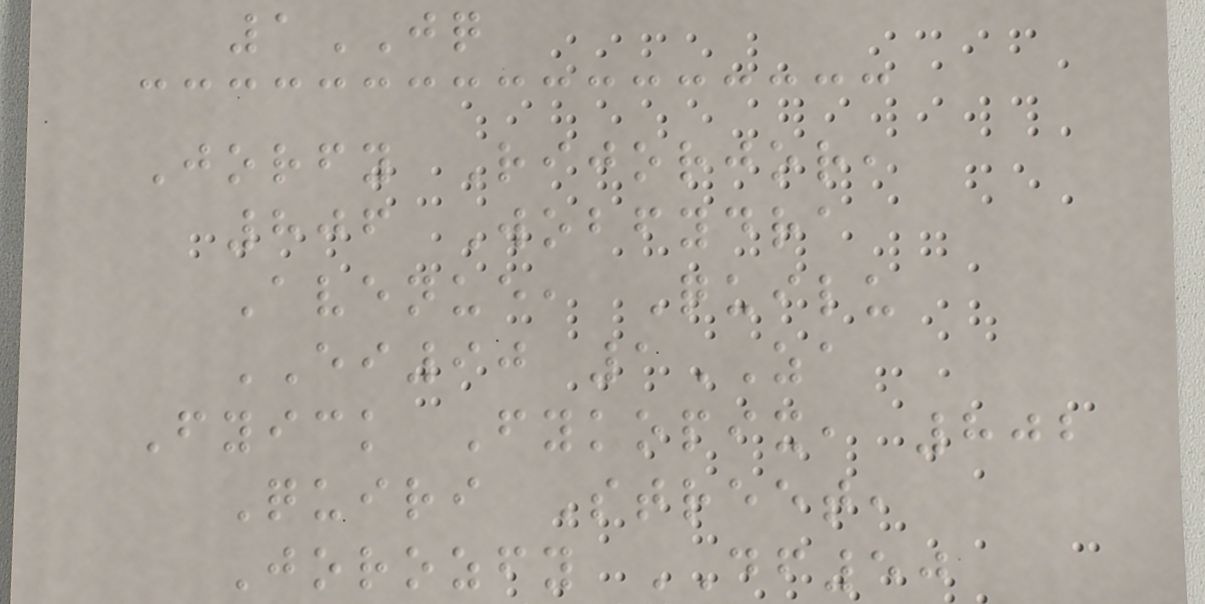1JQ
Jorfy Rijorjor,
806 Wobfydra
Avenue, Quilu
EI90 1ZA
Fyick Fykopix, 802
Quiri Street,
Jorozfy DF50
